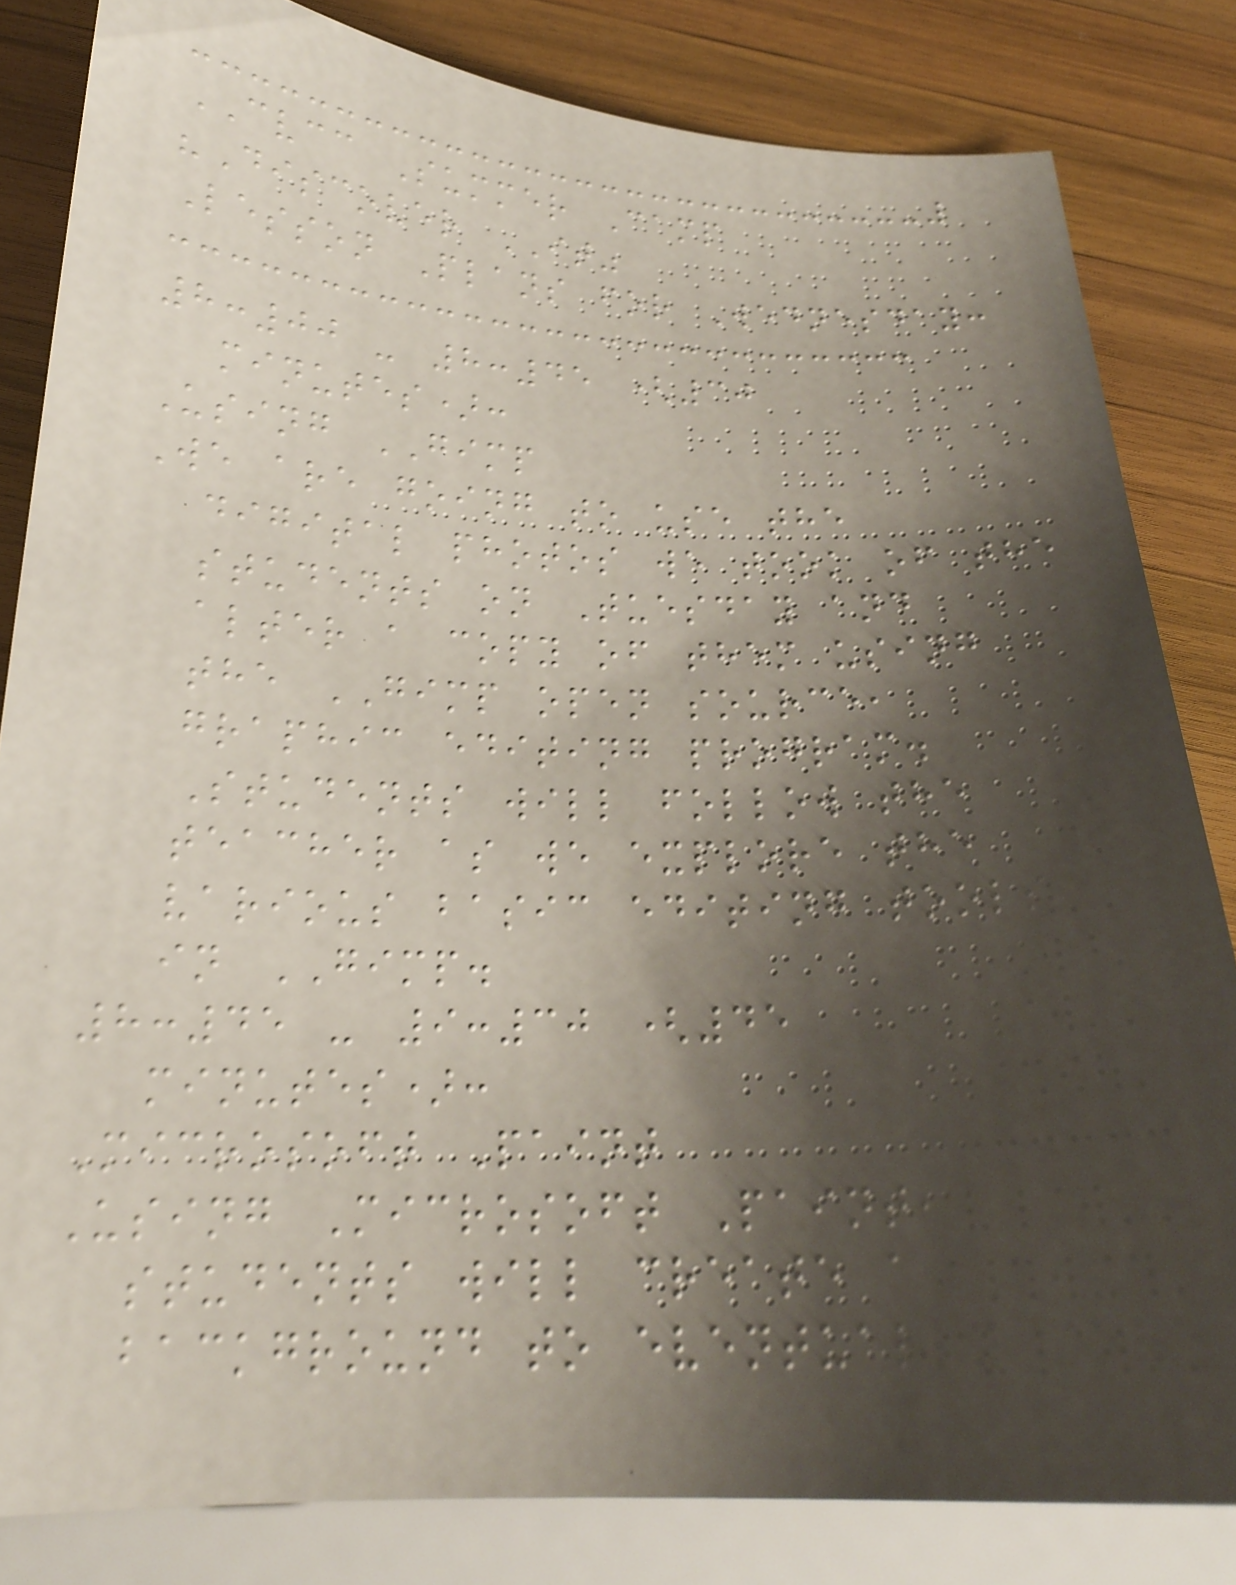CVCC Summer Camp
"Discover IT"
Lesson Plans for Wednesday:
8:00 - 8:45 (30
minutes):
Using GIMP
We are going to use the
digital photos we took of the
students on Tuesday and
alter a copy of them using
the GIMP open source,
graphic editing program.
Students will follow the
teacher as we explore the
various basic editing tools
in GIMP.
8:45 - 9:30 (45
minutes):
Microsoft Paint
Using Microsoft Paint,
students will create a
background to eventually move
